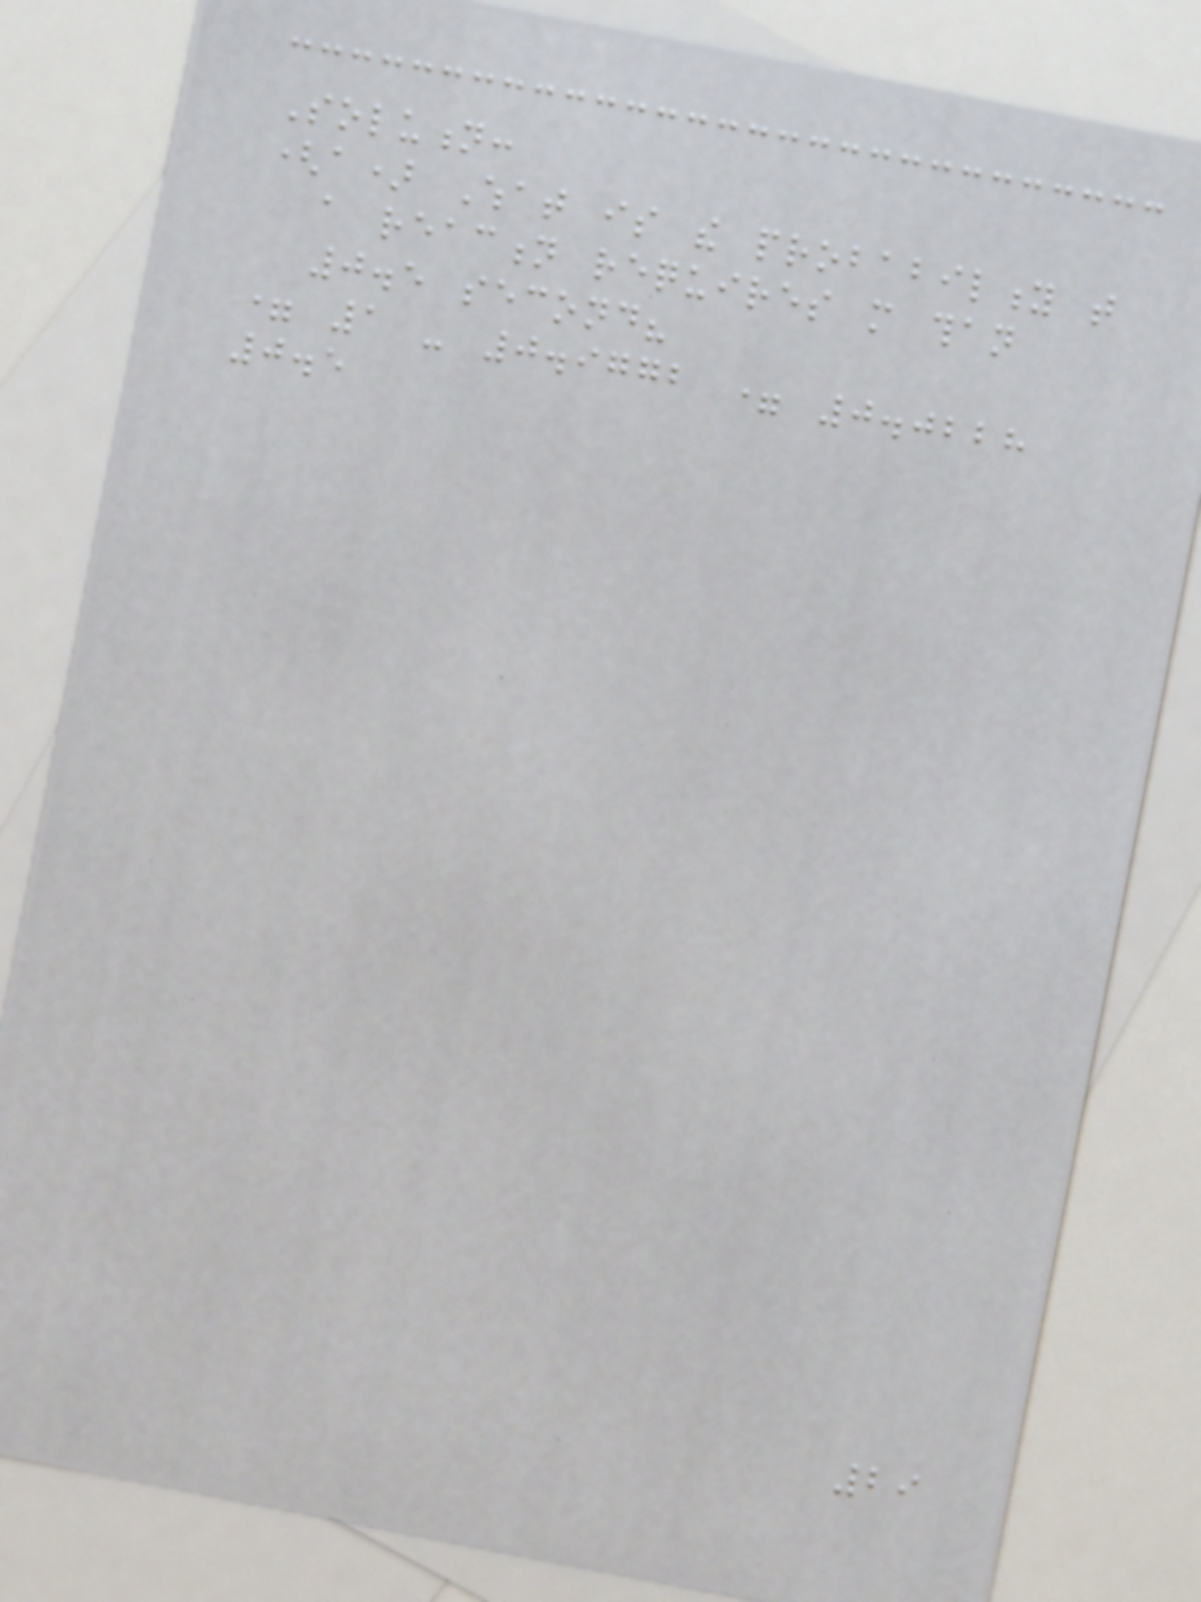Solution:
(a) What is the probability that
a reaction requires more than
0.5 second?
= 1 - 0.9772 = 0.0228
0.5
29
